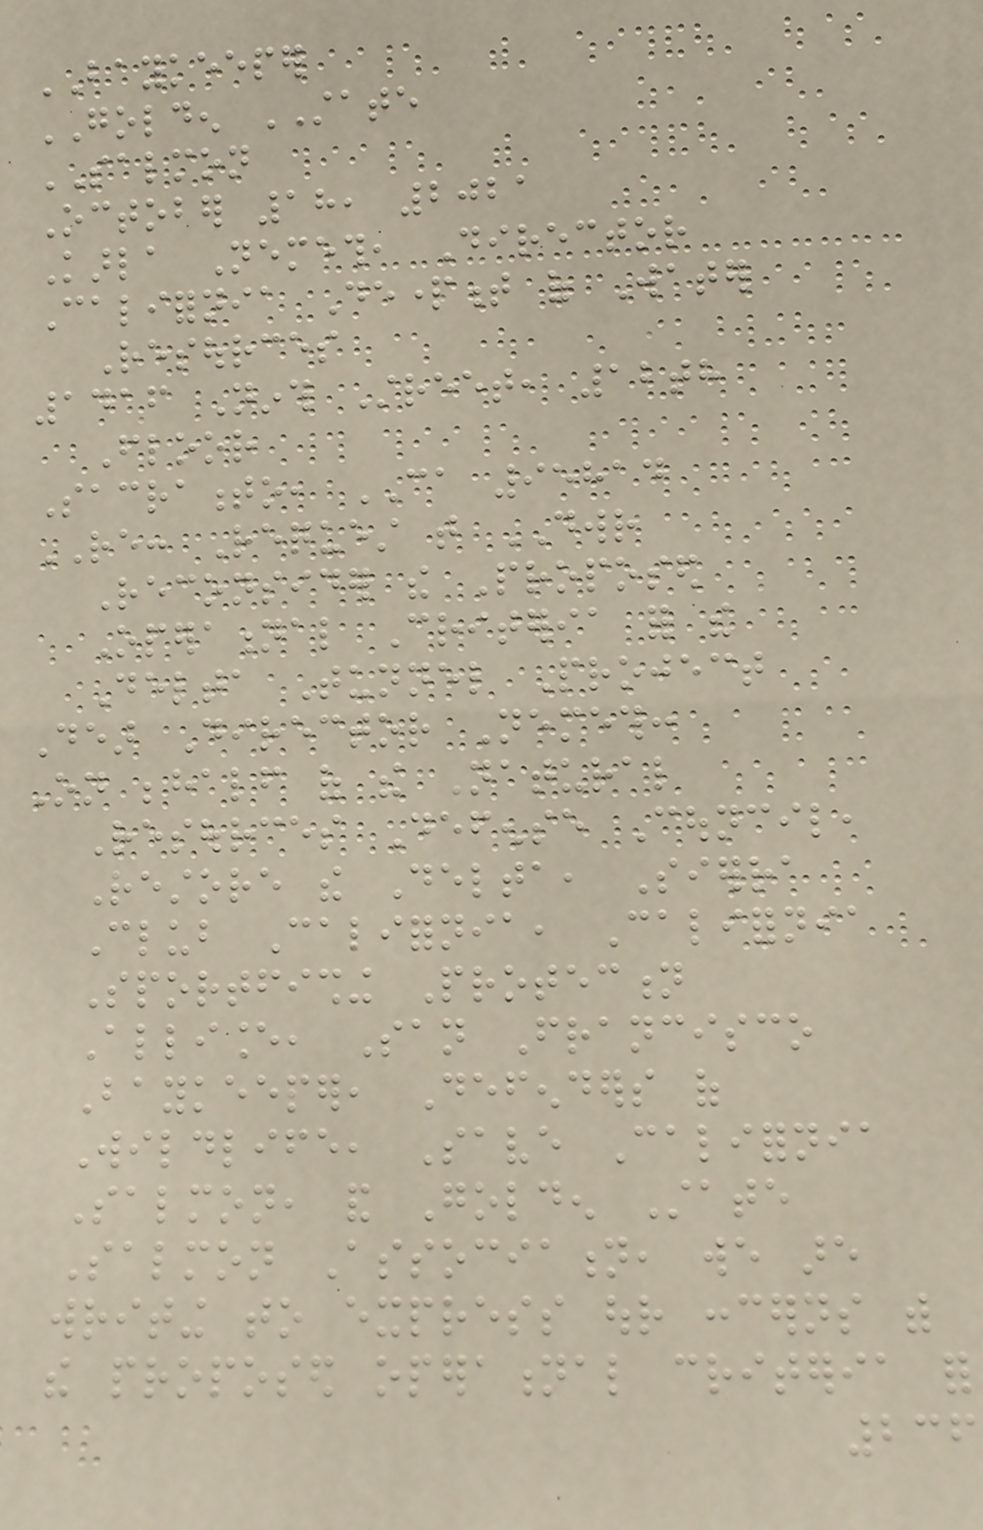BAYKEEPER
GOLDEN STATE
SALMON
October 18, 2021
Karla Nemeth, Director
California Department of Water
Resources
1416 Ninth Street, 12th
Floor
Sacramento, CA 95814
RE: Request that DWR
Reconsider the Proposed
Operational Criteria for the
Delta Tunnel Project
Dear Director Nemeth:
On behalf of the Natural
Resources Defense Council,
Restore the Delta, Sierra
Club California, California
Sportfishing Protection
Alliance, San Francisco
Baykeeper, Defenders of
Wildlife, Save California
Salmon, and Golden State
Salmon Association, we are
writing to express our concerns with
the proposed operational criteria for
236
